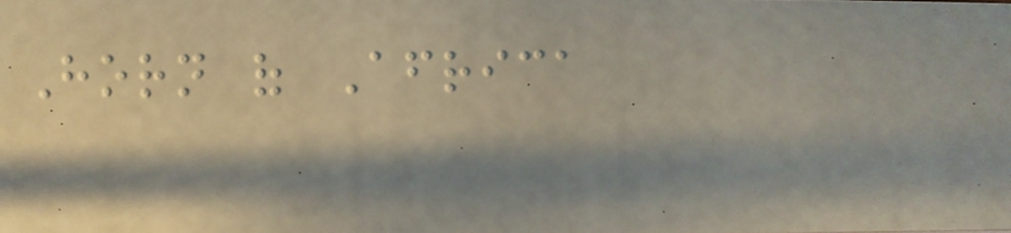Horn of Africa
